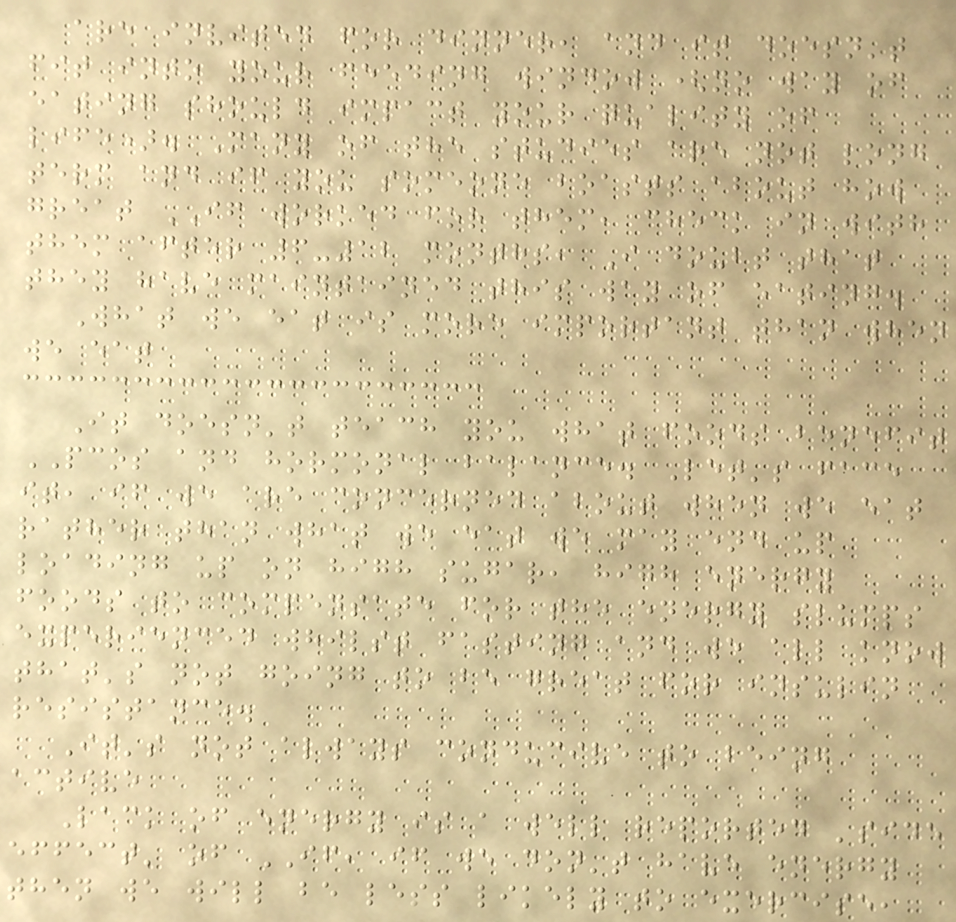are invited for dinner, and it doesn't
fit into your feeding window (no way of
eating should impact your quality of
life). Many of the studies are not long
term and if you someone boasts about how
great IF worked for them, check in with
them after 6-12 months, I doubt that
they have maintained this way of eating.
What we eat is more important than when
we eat
It doesn't teach you what foods benefit
PCOS and hormonal balance. Let's face
it, if we are concerned about when we eat
rather than what we eat we may end up
loading up on high sugar, high energy
foods to compensate for the energy slumps
experienced whilst fasting and we all know
that's not going to be great for insulin
resistance.
It's not always conducive to being
active
Lack of energy is a well reported 'side
effect' of IF, if we don't have energy
then we will be less likely to exercise,
